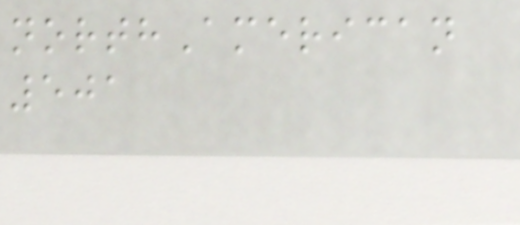northAmerican
501
